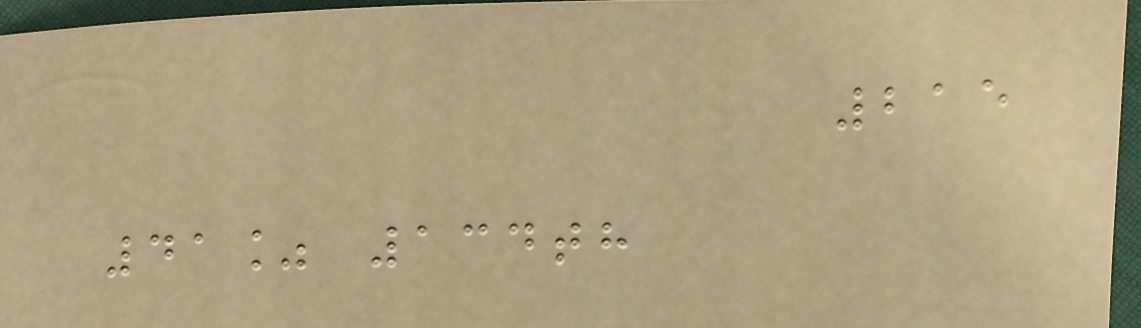215
41% 134th
